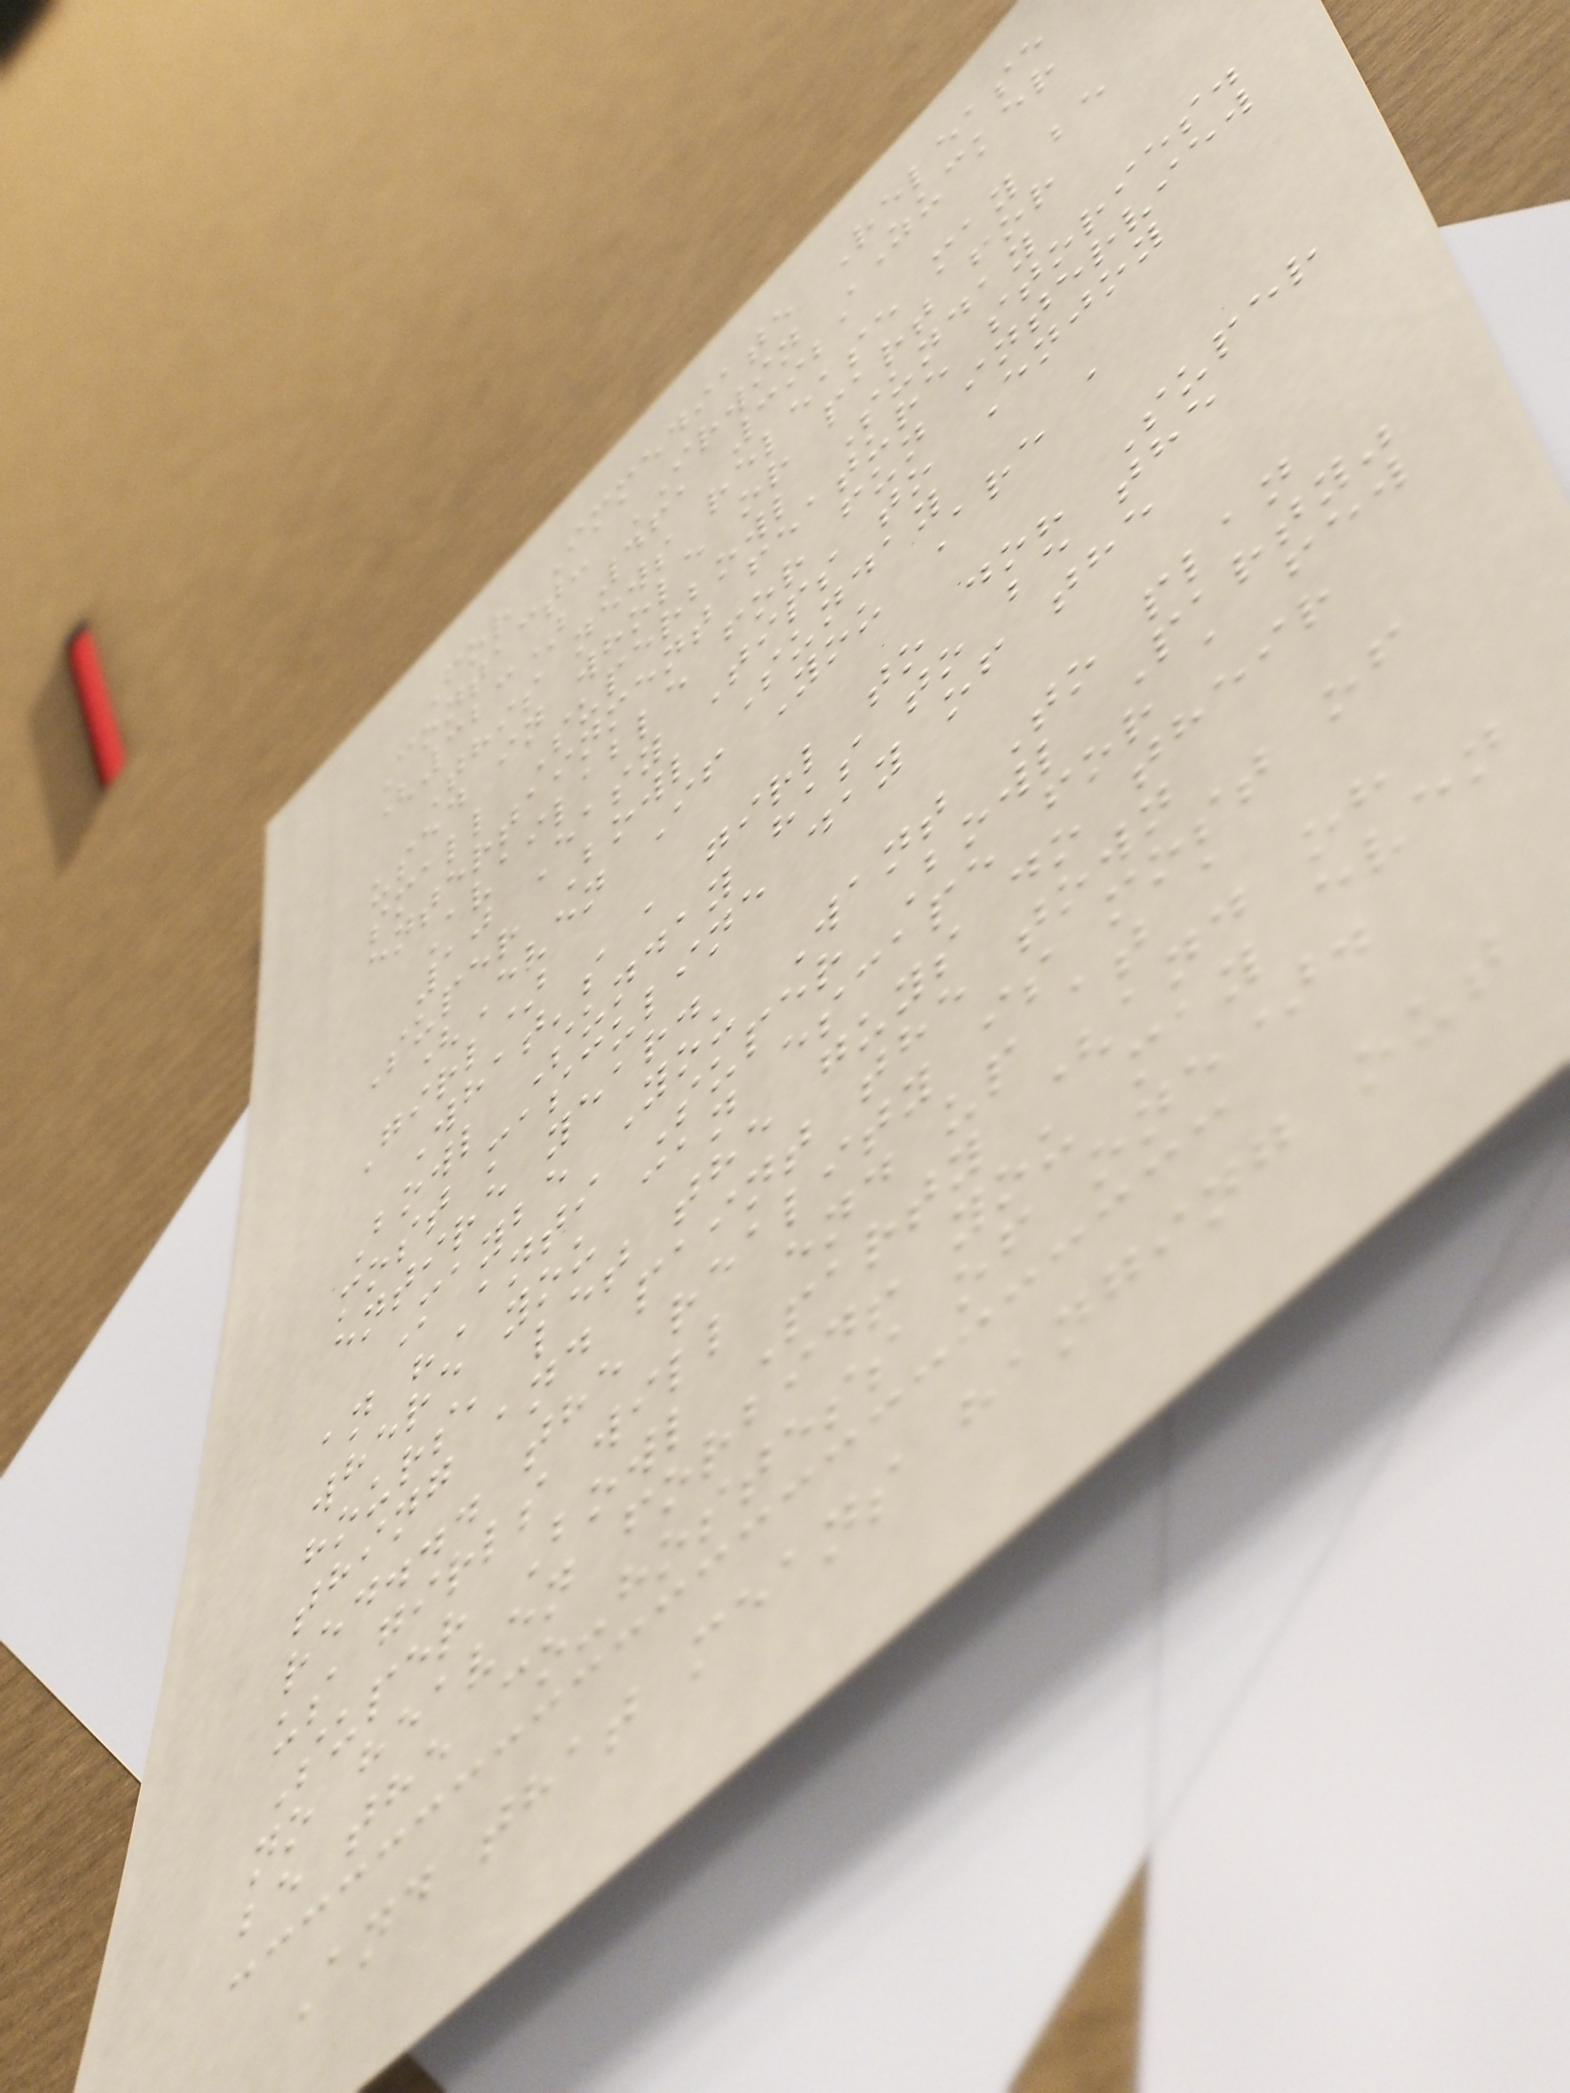For Immediate Release
Contact: IRWIN ZUCKER
(323) 461 3921
This news release may be
used in whole or part for
small Superbowl Sunday
entertainment feature stories.
Available for fun interview
10 Easy Tips to Enjoy
Super Bowl Sunday
(Even If You Are a
Girl)
What's a girl to do? Super
Bowl Sunday has to be the
most masculine day of the
entire year.
Maybe You Want To plan
an "Anti Super Bowl Party"
where you can escape for a few
hours, let the guys do their
thing and paint the town
red... the reality is most of
us girls will end up at a
Super Bowl Party (and oh
no heaven forbid! you may even
be the co-hostess of one).
And that means hanging out
